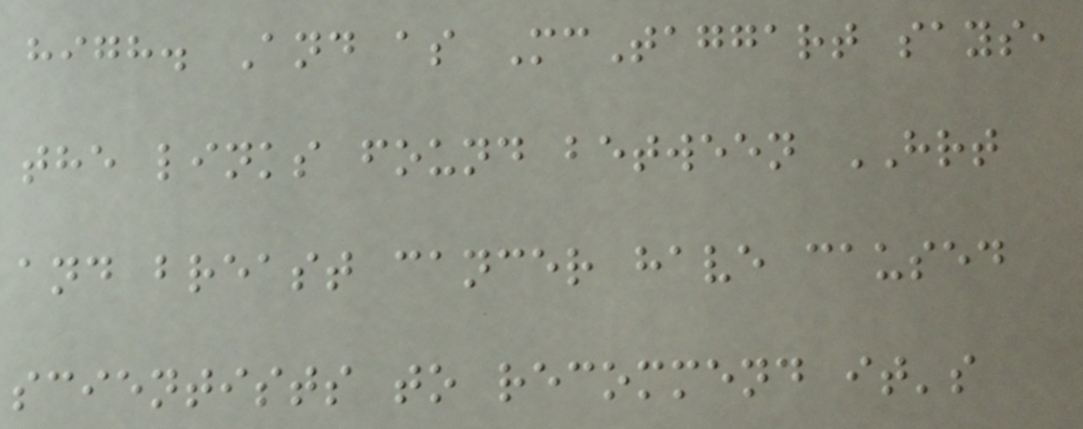high. And as McTaggart says,
the links found between HRT
and breast cancer have caused
scientists to recommend it's
